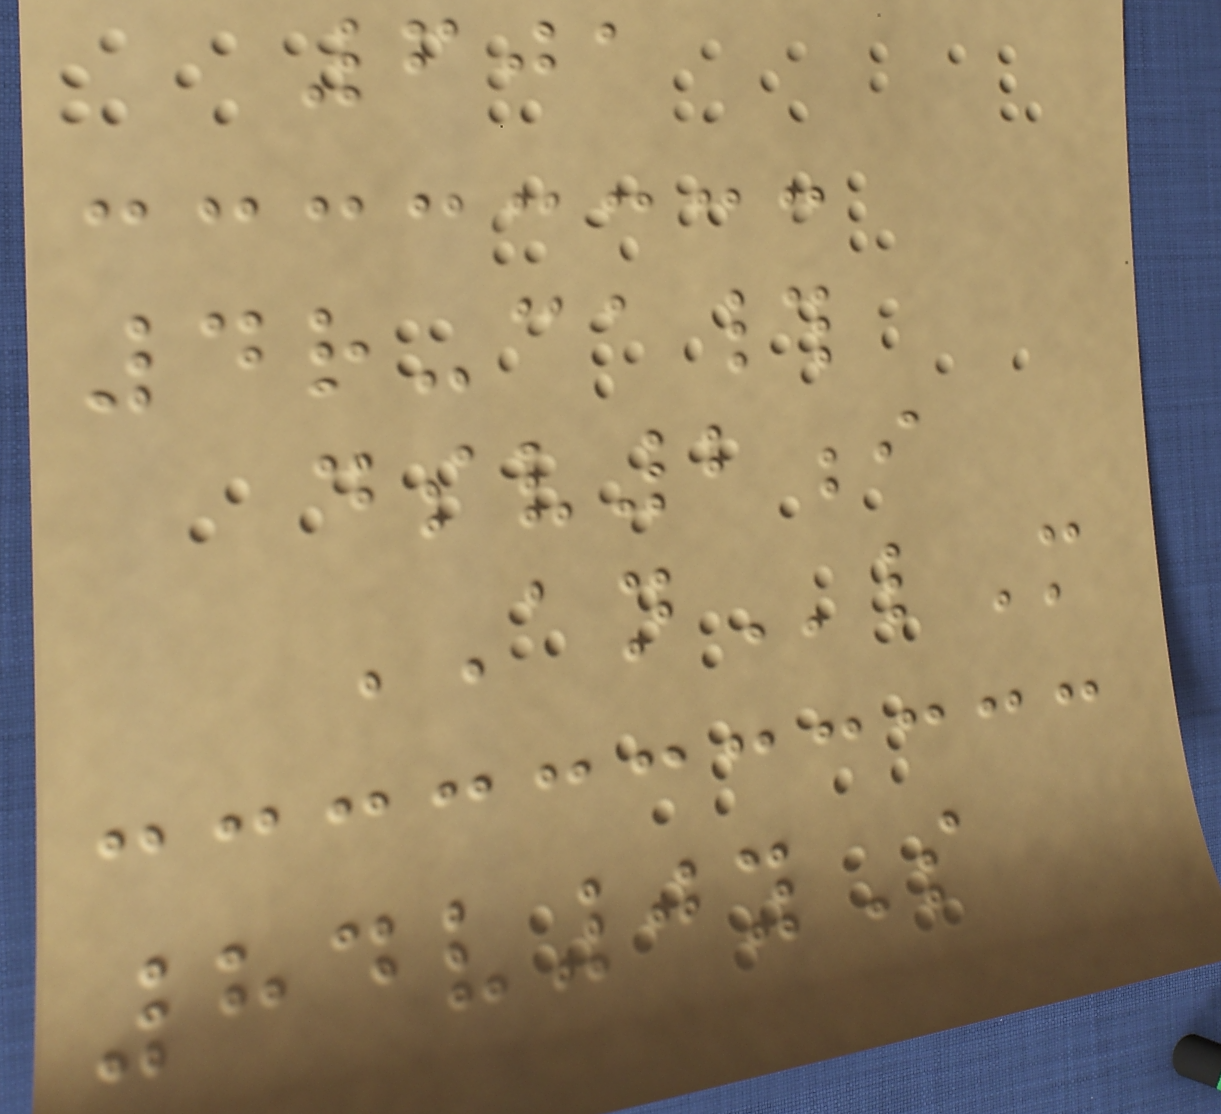601
4r-ca#
dsv2i
ANlM
84v0yS
